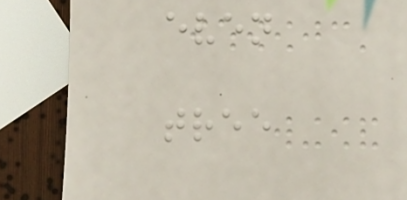even
tree
